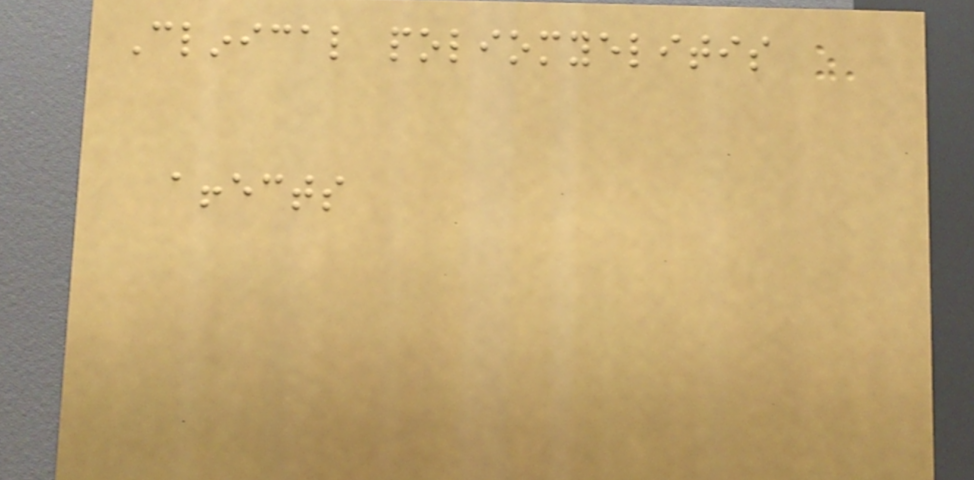Clinical poliomyelitis
affects
